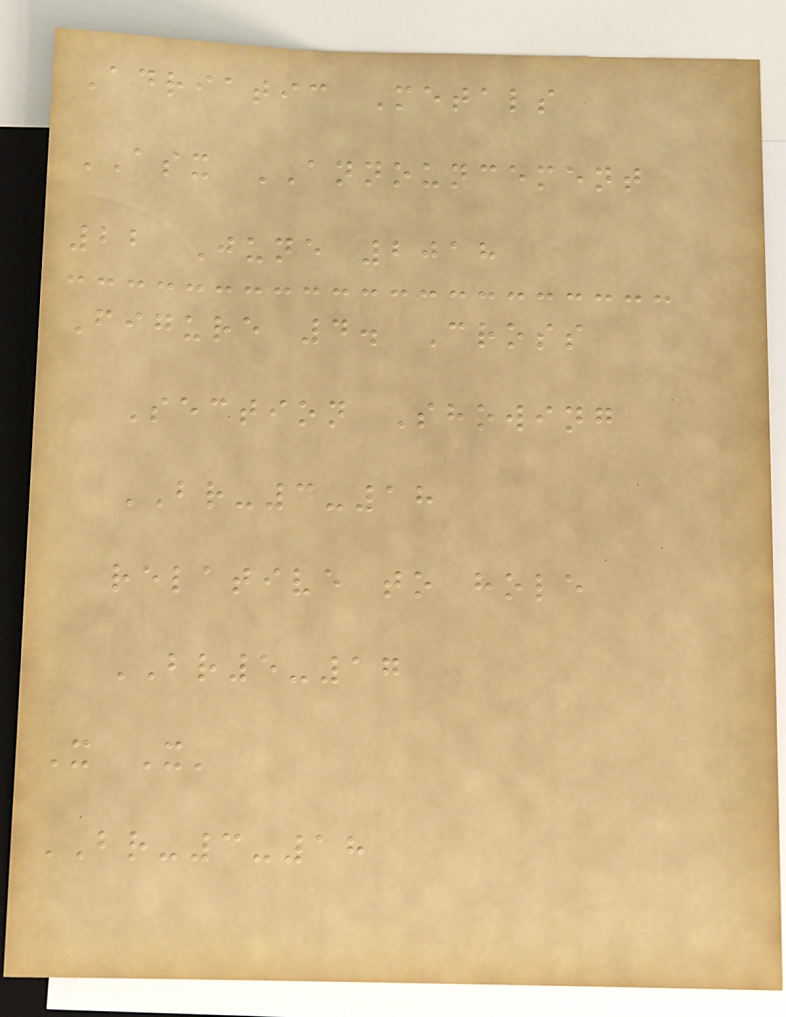Adriatic Metals
ASX ANNOUNCEMENT
22 June 2018
Figure 4. Cross
Section Showing
BR-3-18
relative to hole
BR5-17
X X'
BR-3-18
